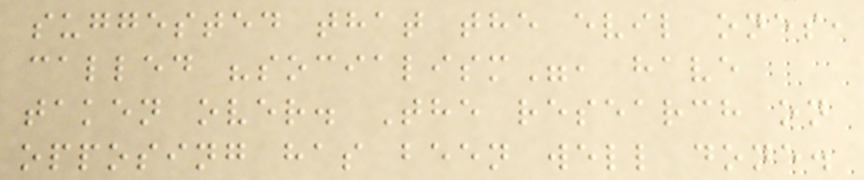suggested that the evil ones,
called "socialism", have
taken over. The research on
opposing has been well done.
